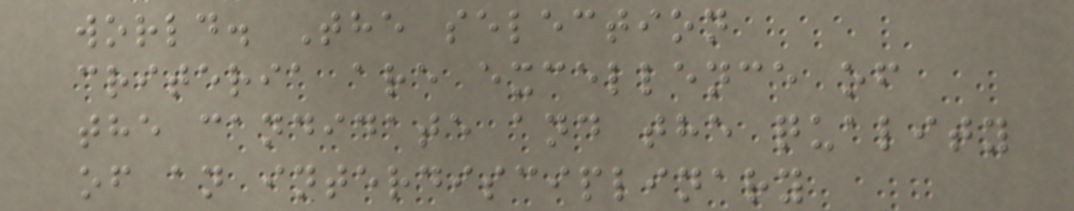world. The selection
criteria are excellence of
the candidate and the quality
of an interdisciplinary
